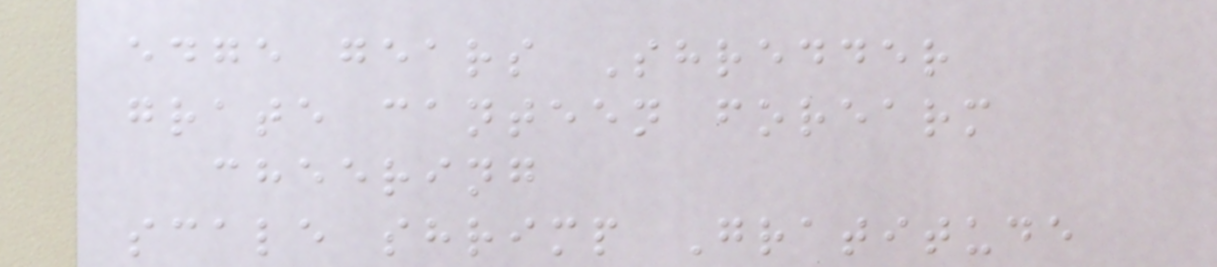edge gears Shredder
grate canteen forearm
cheering
scale shrimp Gratitude
